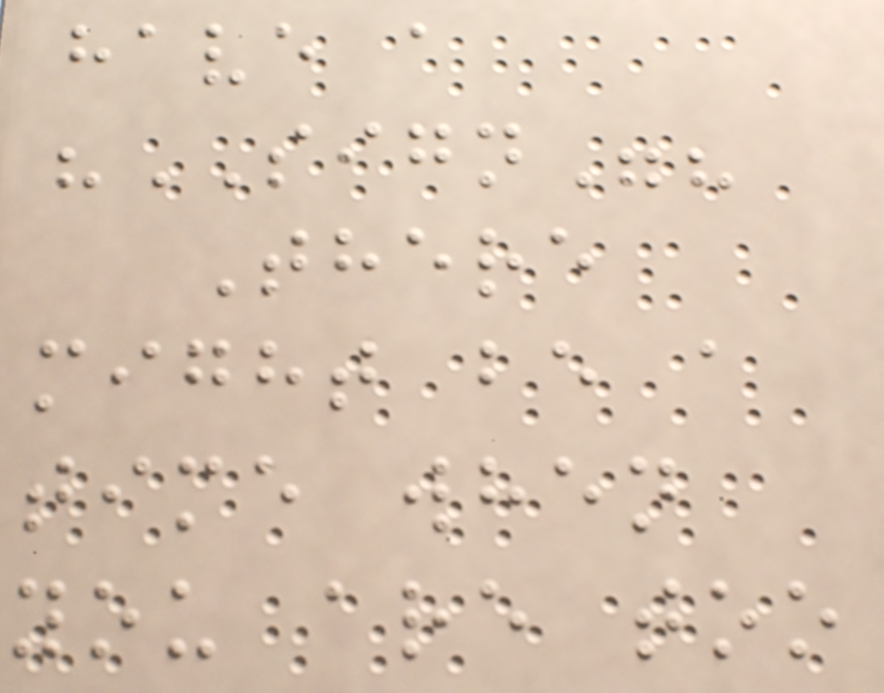have a
"SIGN"?
There
might be a
time when
you are too
